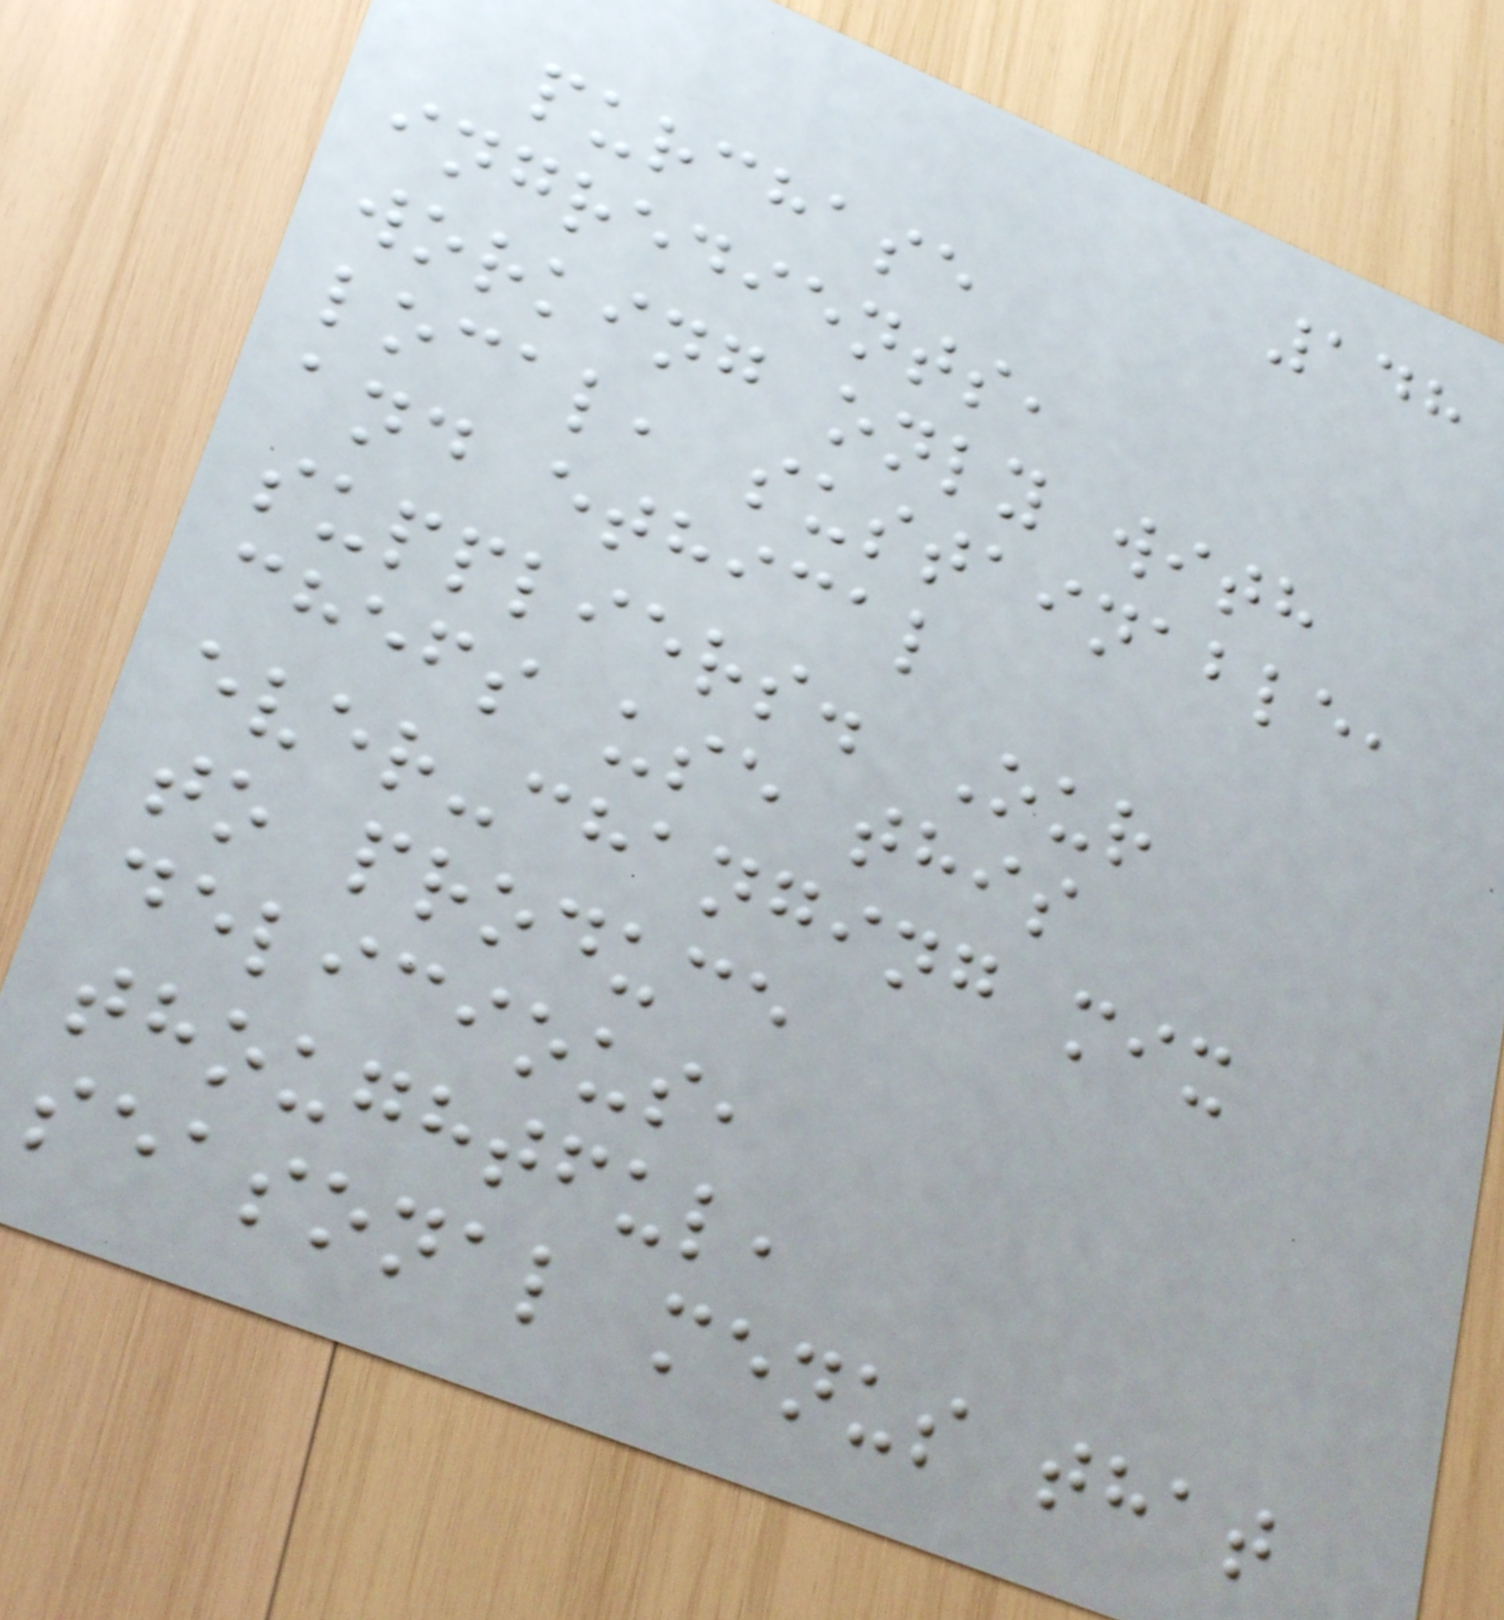148
purchase
ingredients,
working only with
local, sustainable,
and ethical
suppliers. Our
chefs use this
ever-changing mix
to produce
delicious,
thoughtful,
seasonal menus that
